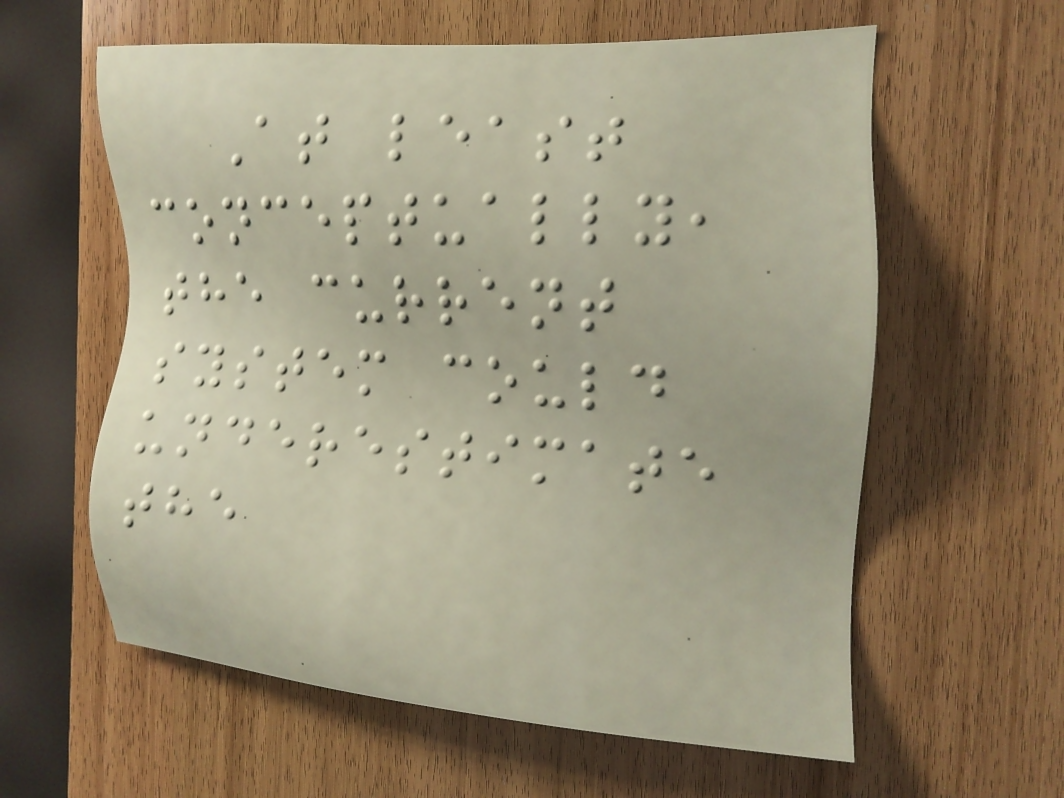At least
conceptually,
the current
system could
underestimate
the
